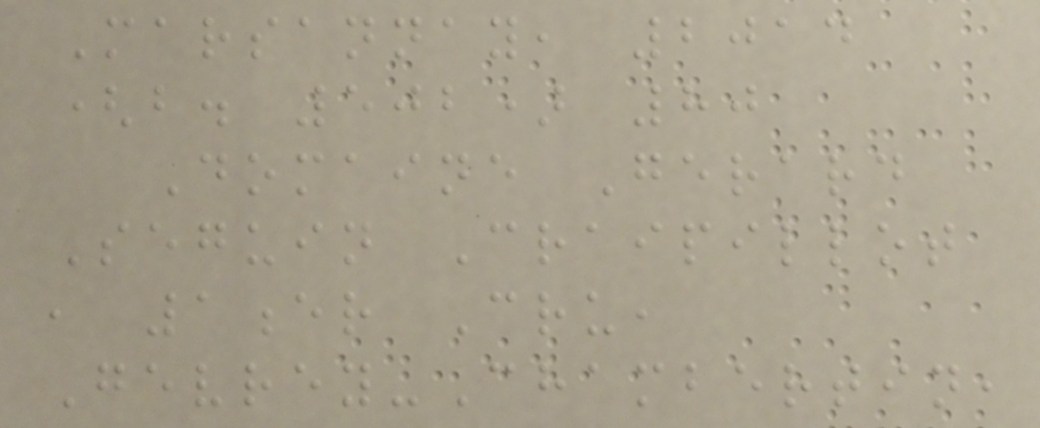Marsannay, 2014
(b. 502) 80
Domaine Gerard
Seguin Craipillot
, 1er Cru,
Gevrey-Chambertin,
